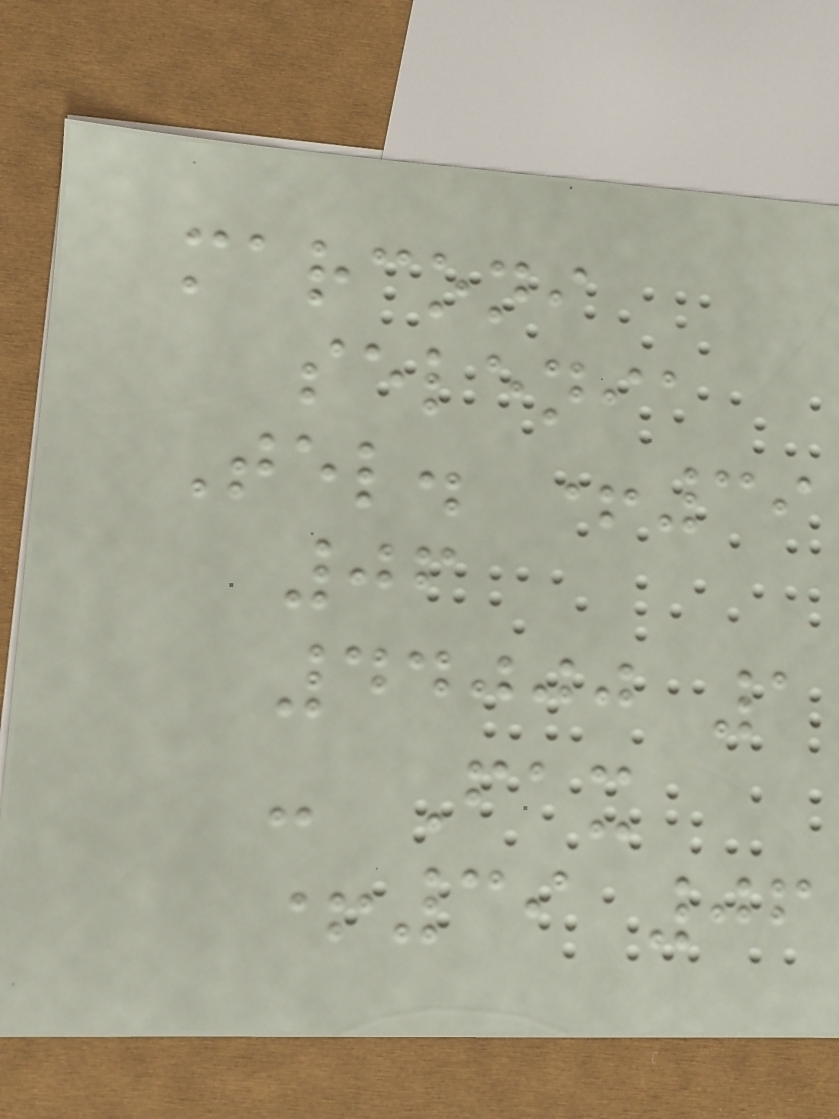marconi
selenia
Tel. +39
06
44000 1
- Fax
+39 06
